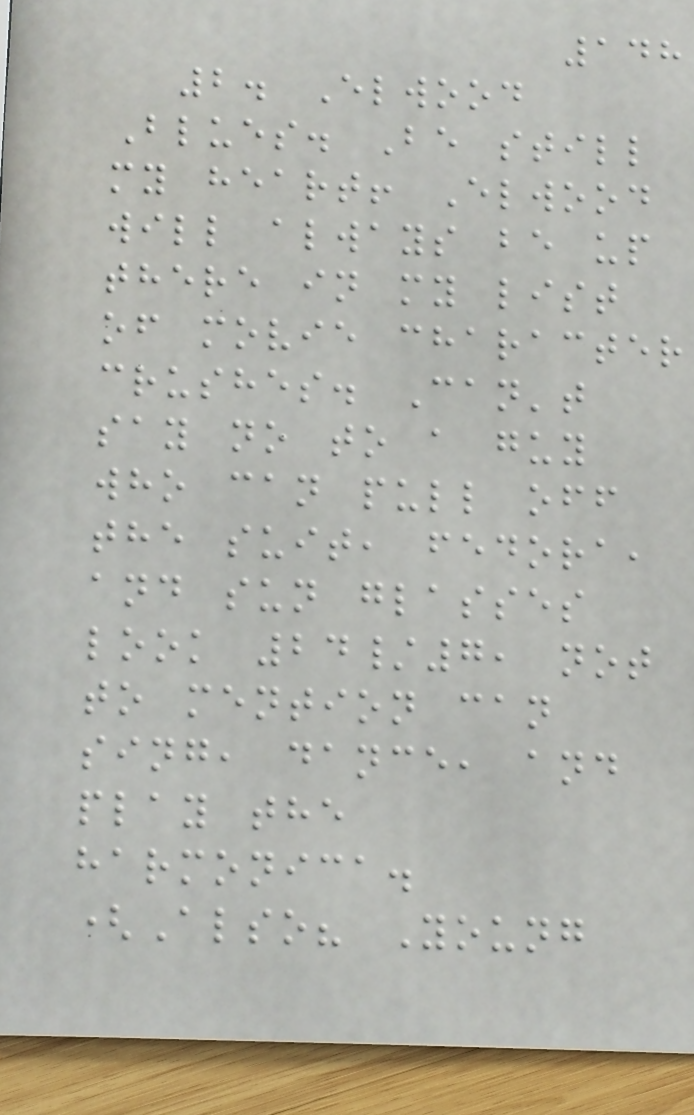148
2. Elwood
Blues. Be still
my heart! Elwood
will always be up
there in my list
of movie character
crushes. Can't
say no to a guy
who can pull off
the suit, fedora,
and sun glasses
look 24/7, not
to mention can
sing, dance, and
play the
harmonica.
(Also? Young
